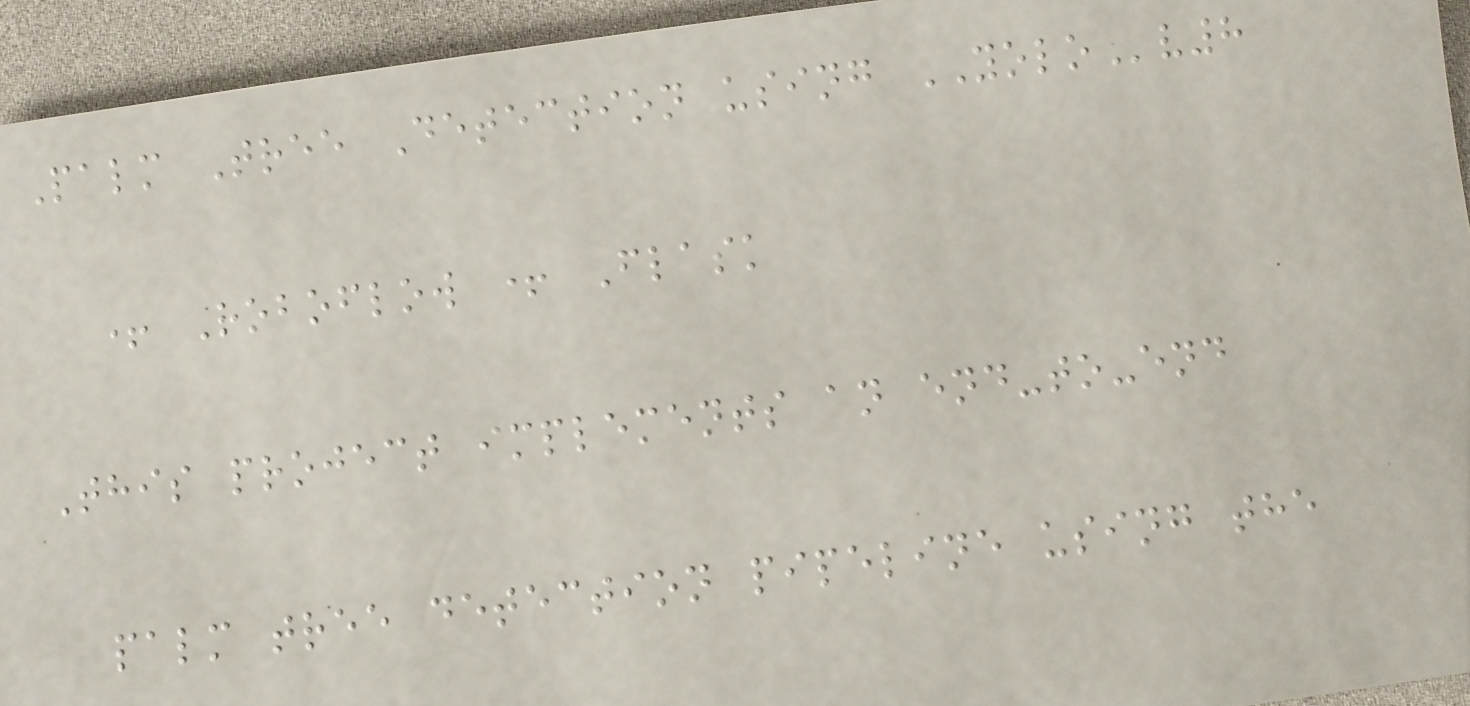Palm Tree Detection using YOLOv8
+ Roboflow + Flask
This project implements an end-to-end
palm tree detection pipeline using the
